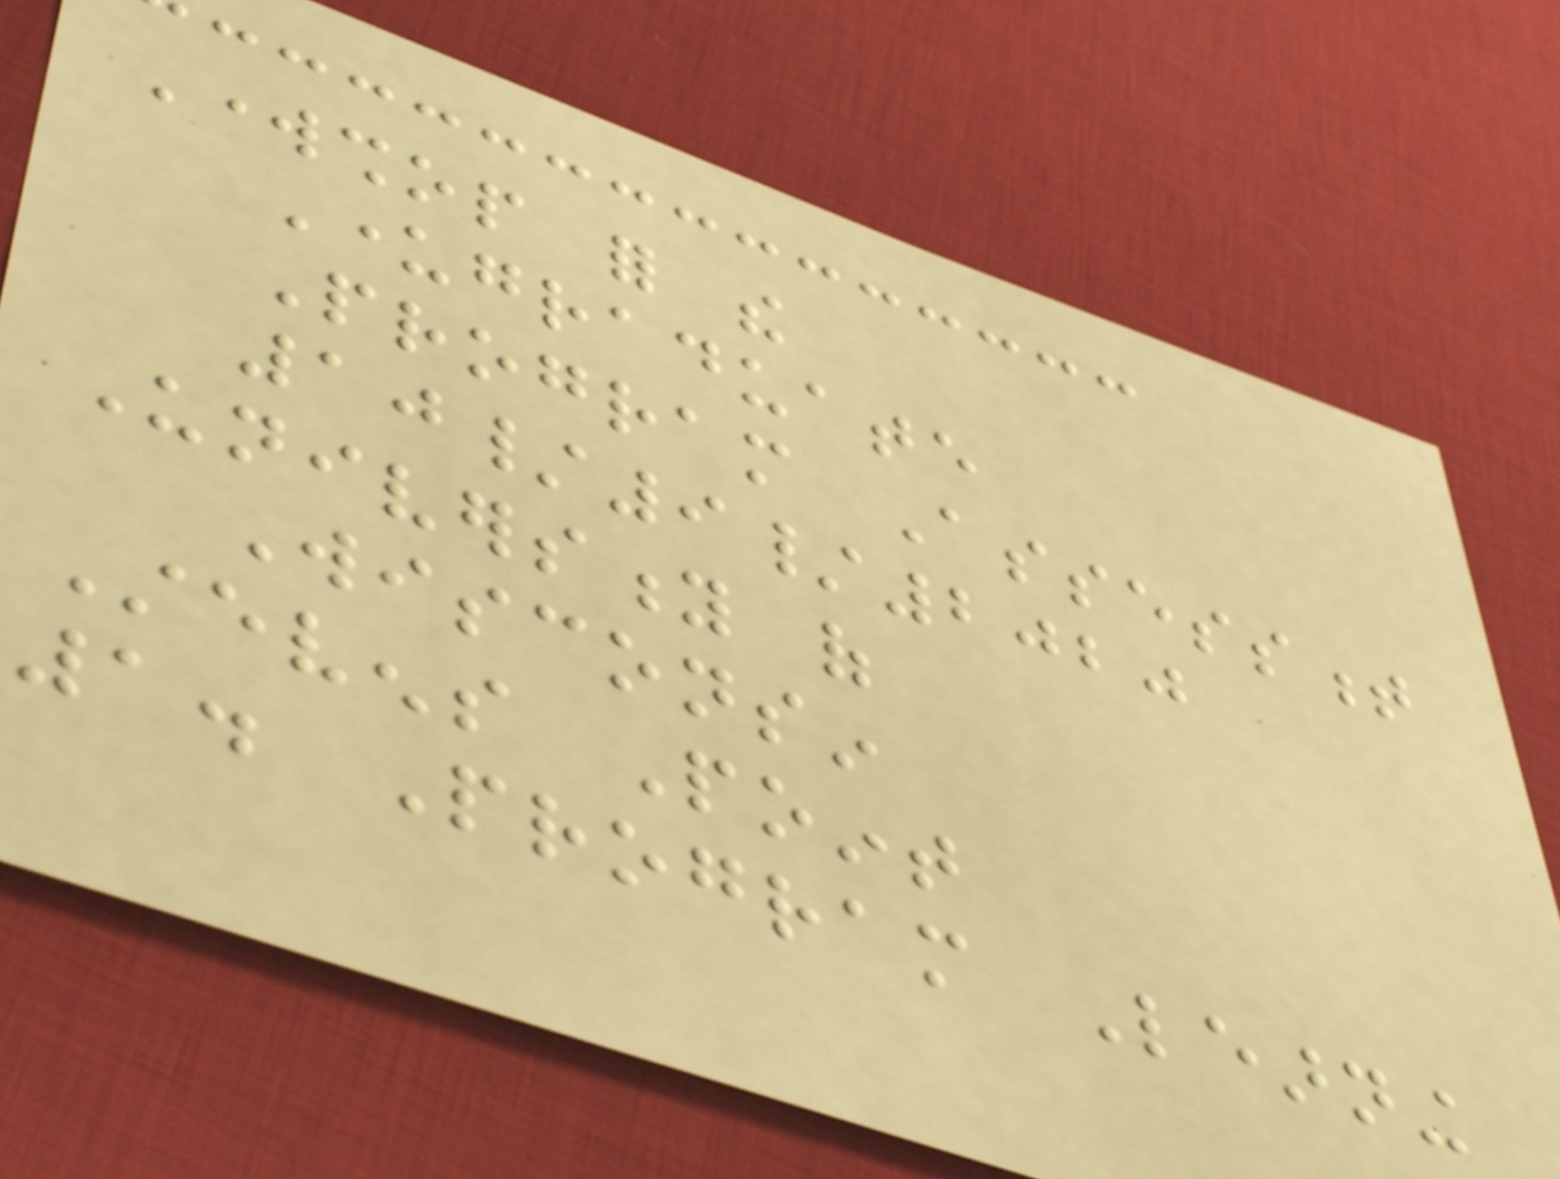Workshop for the
Undergraduate
Program Assessment
10/9/2020
University of
Wisconsin
Stevens Point
1. Program Learning
